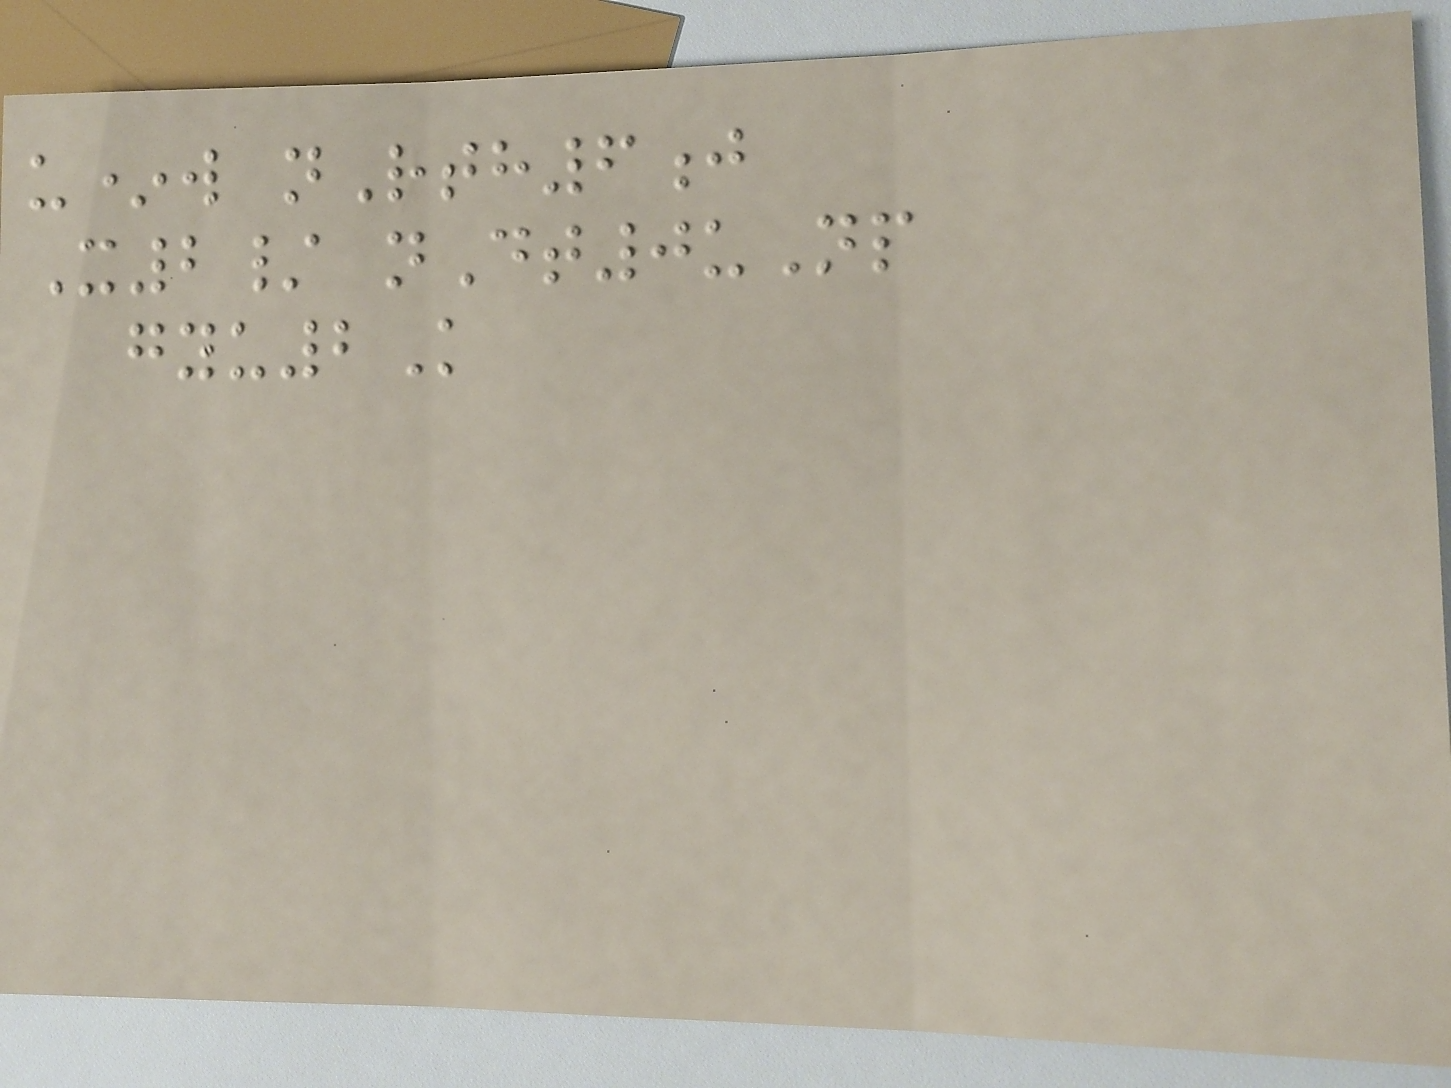u*w nRth6j
X2/ nDt0uNp
gyu2K
